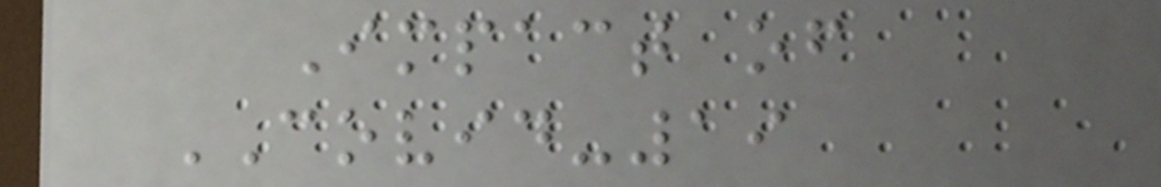Impact of
COVID-19
